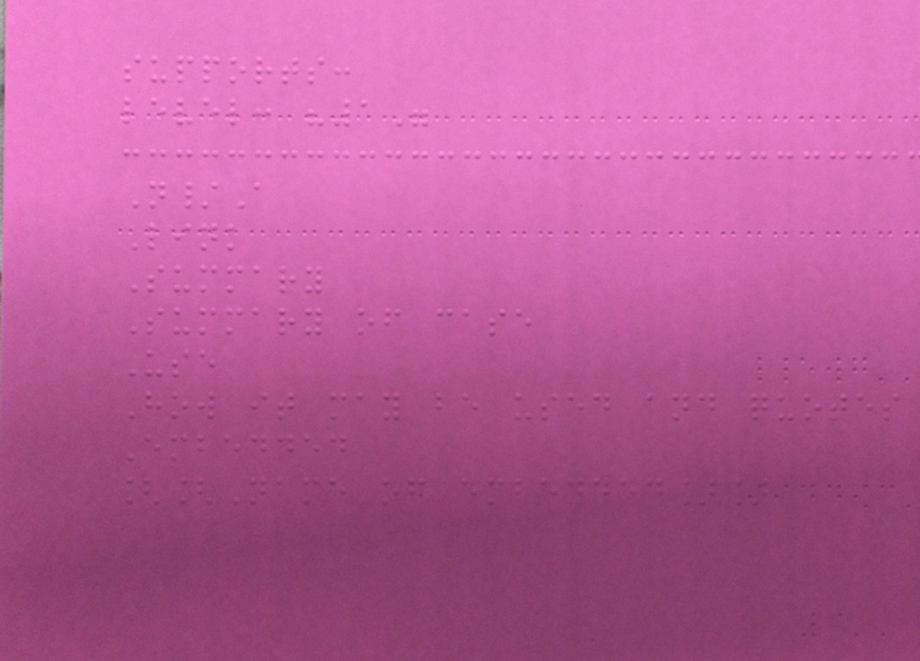supports:
level: "1"
N/A
Link
Summary
Summary of case
Use
How it may be used and quotes
Embedded
[[Name of embedded]]
